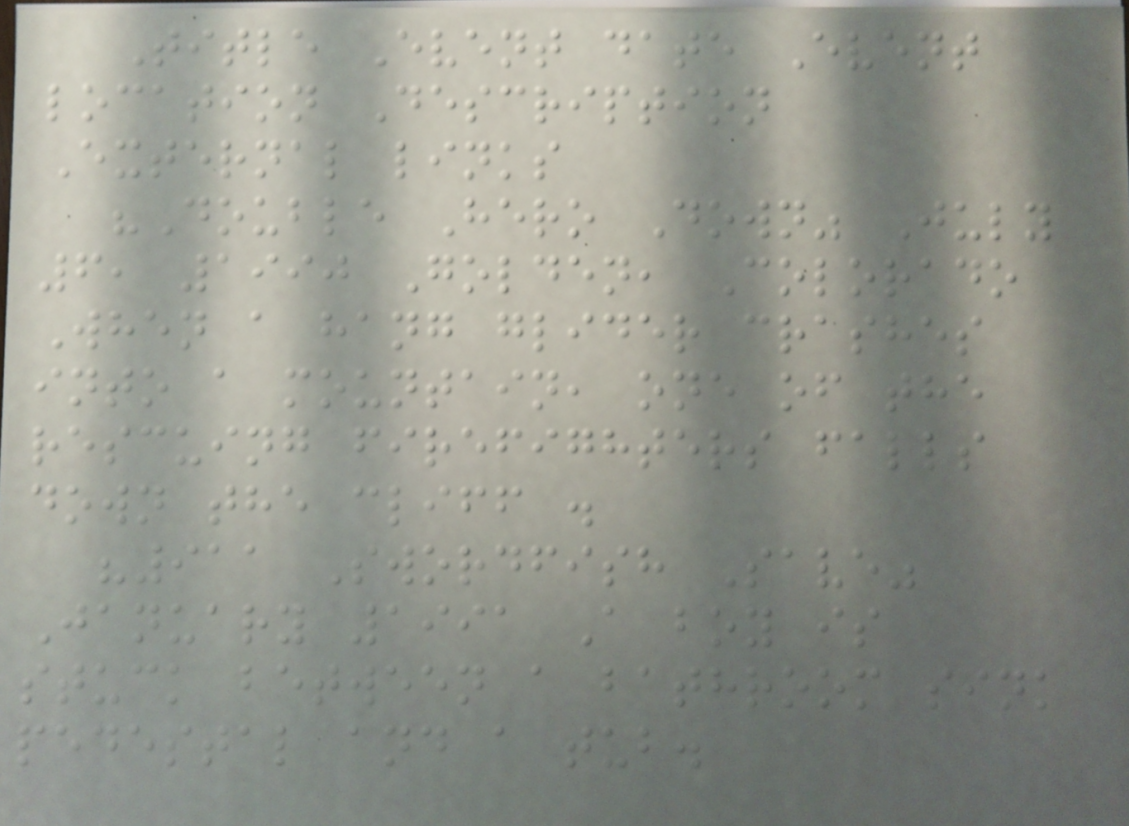Title Event date Event
location Description
External links
"Double Hero Down" July
6, 1990 Golden, Colorado
When a hang glider crashes
into a mountain, one of the
rescuing firefighters falls
down the cliff .
"911 Swordfish Save"
January 1991 A boy is
stuck between a bathroom sink
pedestal and a tub.
